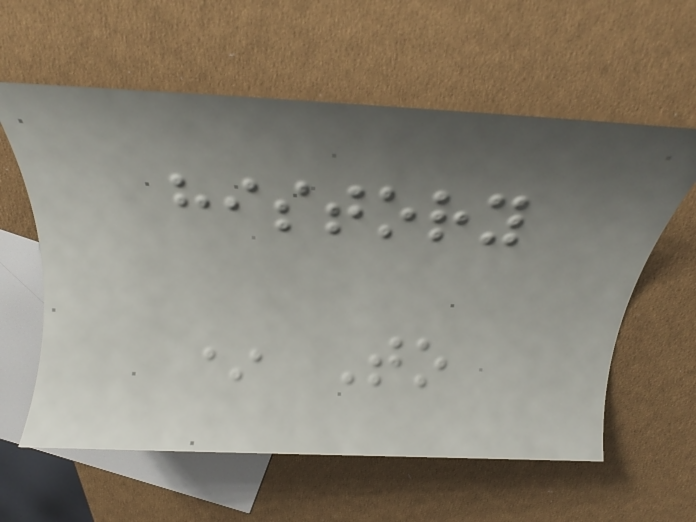history
* To
